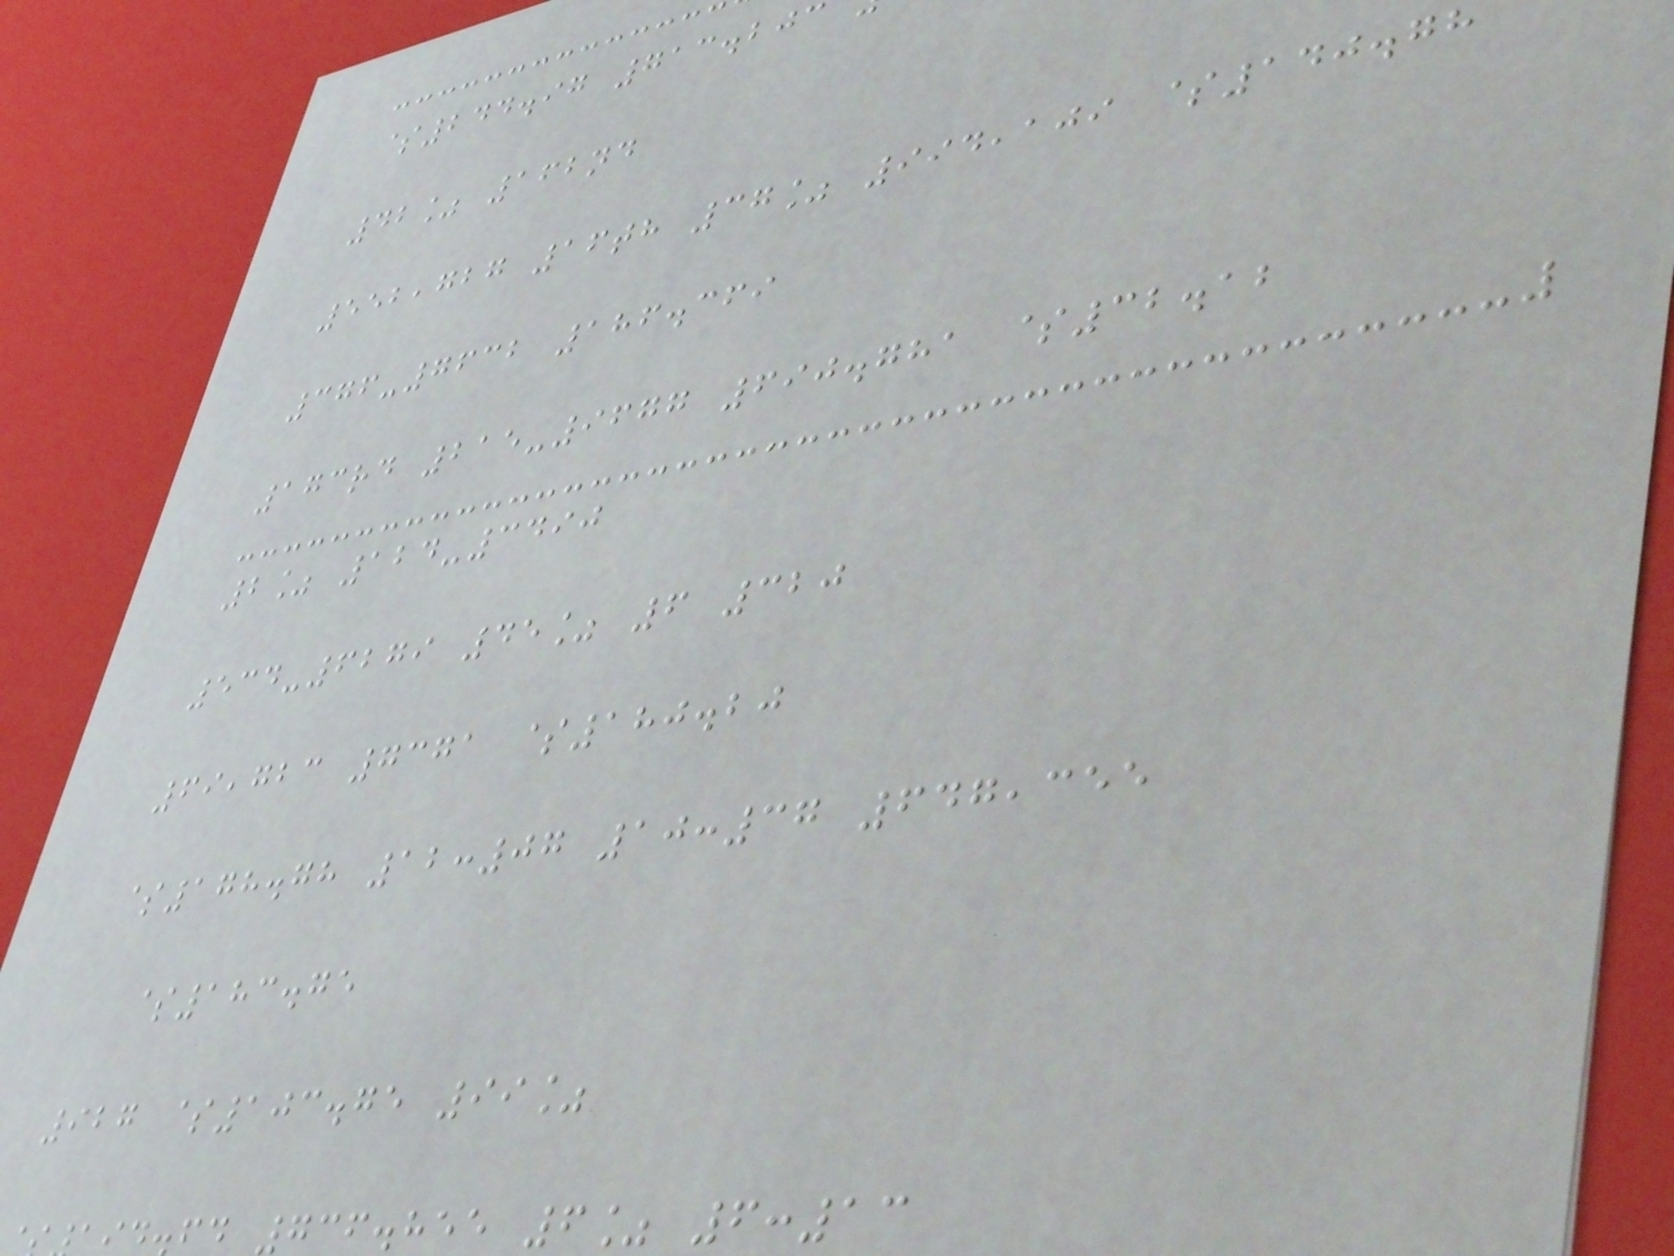$244.97 713.203
42% 162nd
552,727 16th 37% 994,109 $140.78
376-7632 186.369
173rd 215-9677 690.781 $32.12
2% 124-3490
534-6279 45% 6 320
69,723 7371 $180.20
$178.78 12:07 10:37 647,355
$183.75
927 $103.75 99%
d 736.855 6% 6:13
